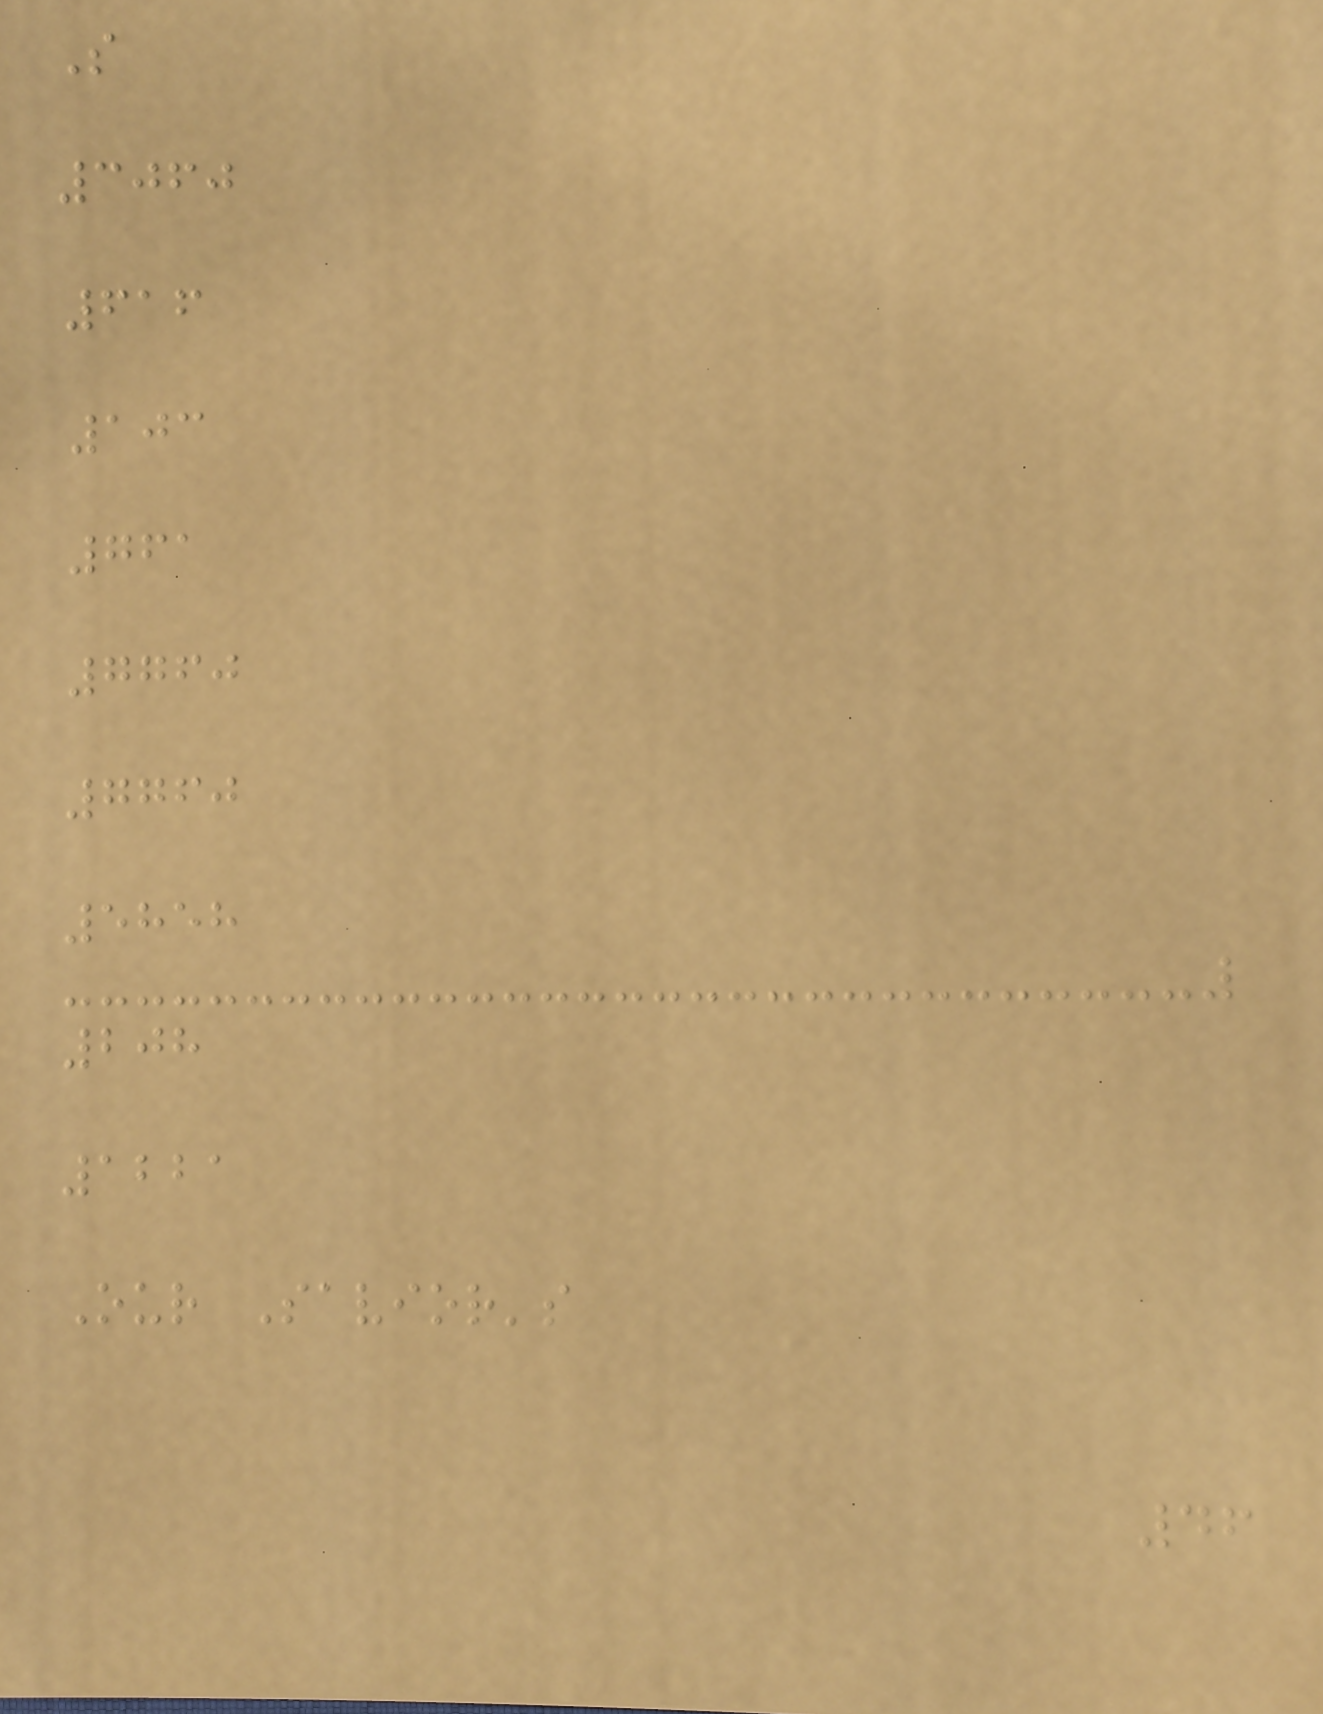S
3060
616
103
761
7760
7760
5858
208
1221
Our Savior's
46
